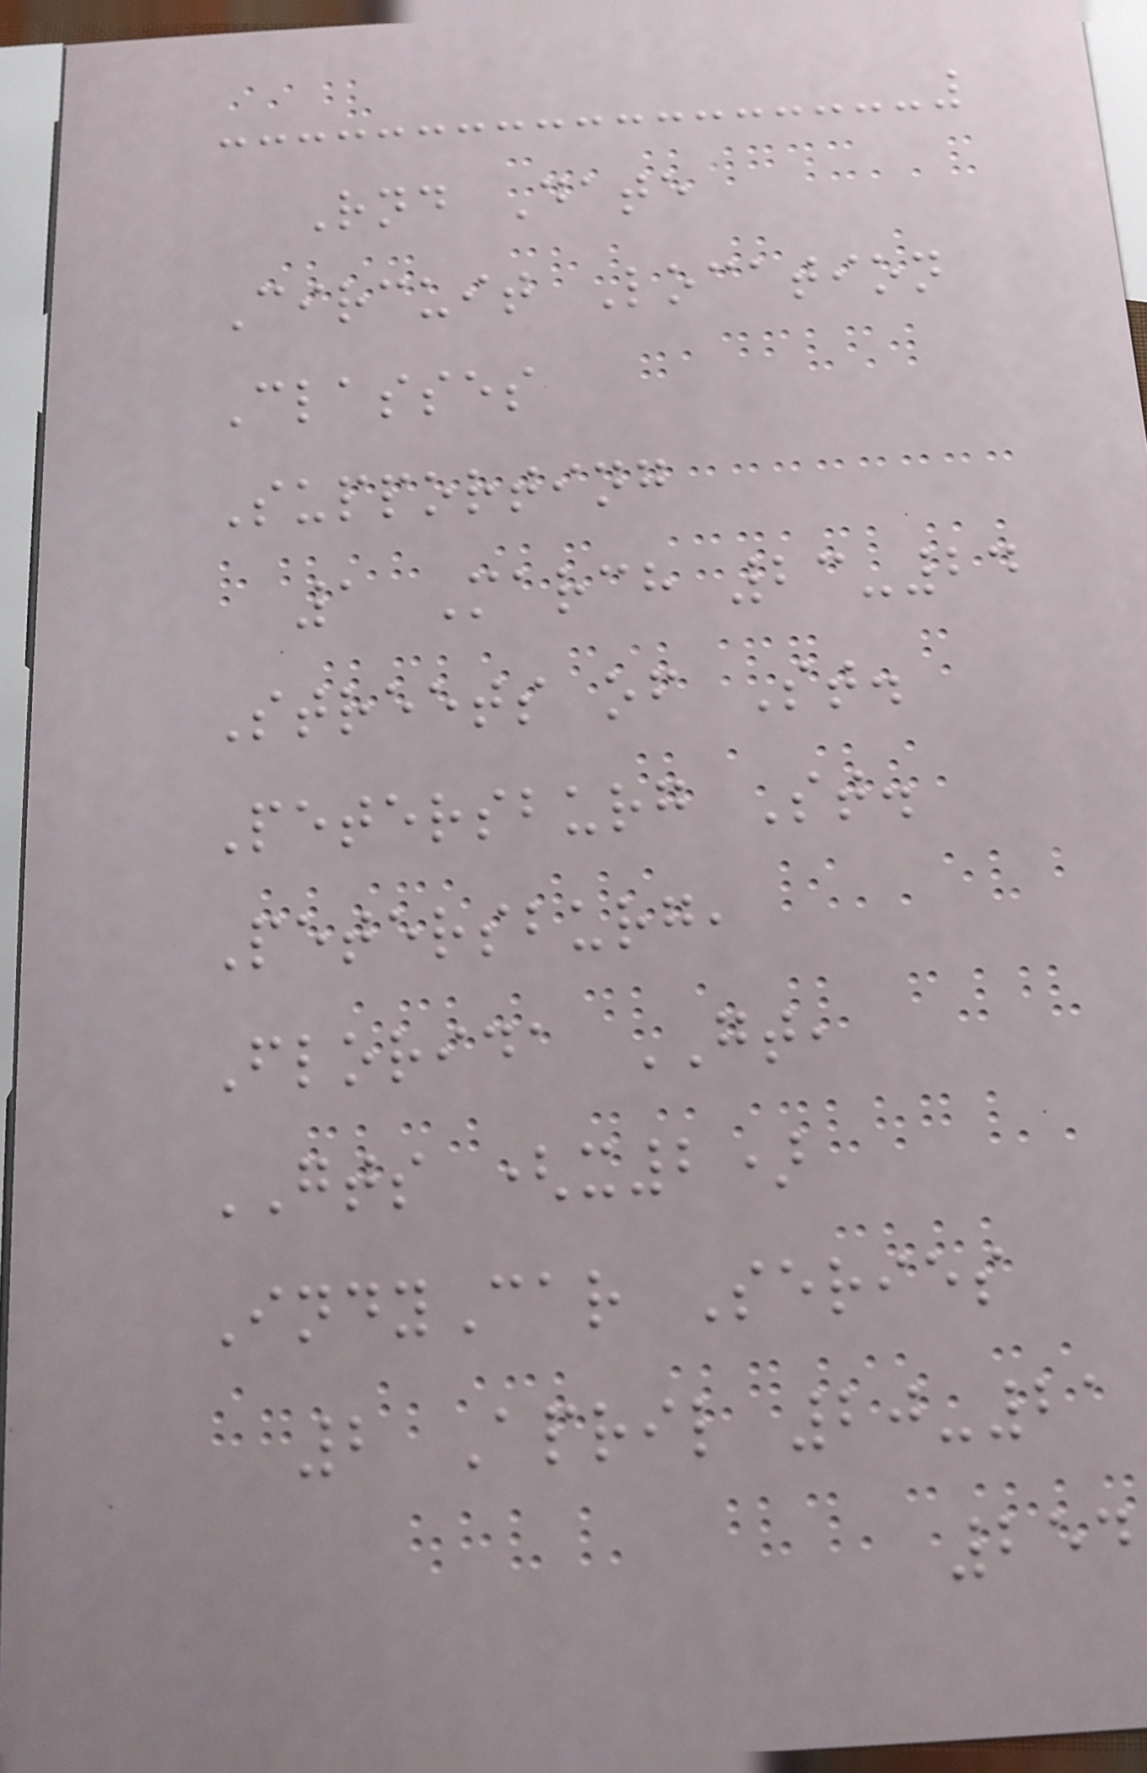Rnd Date
Circuit Location
Classes
Supporting
1 March 23-24
Streets of St.
Petersburg St.
Petersburg,
Florida GT,
GTS (x2)
IndyCar Series
2 April 20-21
254
